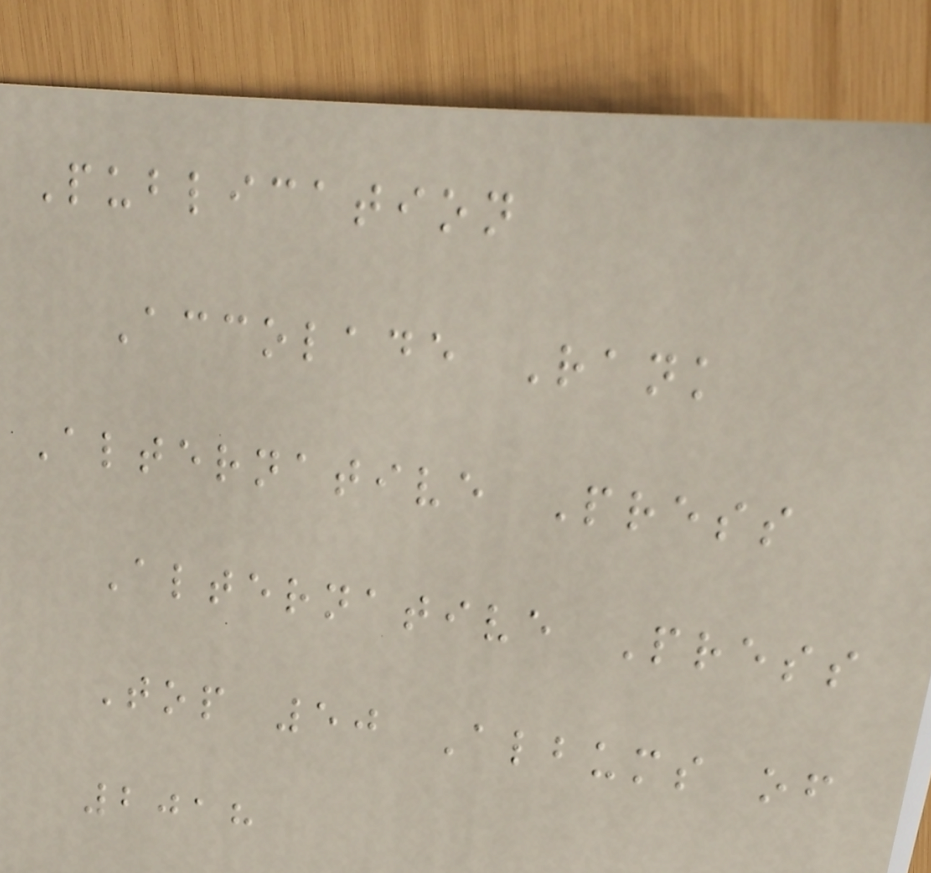Publication
Accolade Rank
Alternative Press
Alternative Press
Top 50 Albums of
2018
